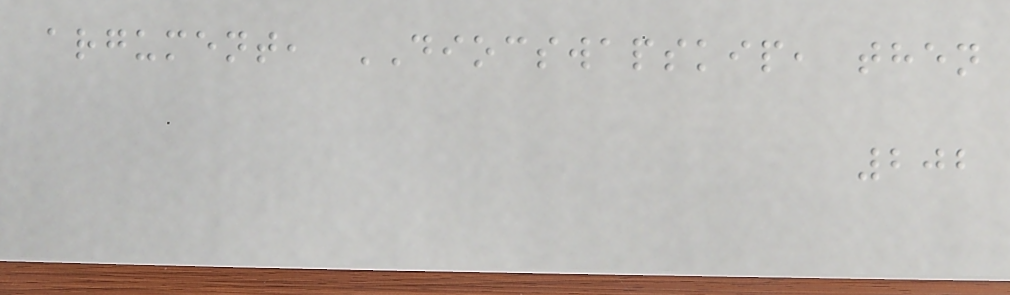argument, DIOCSWAPSKIP, then
202
